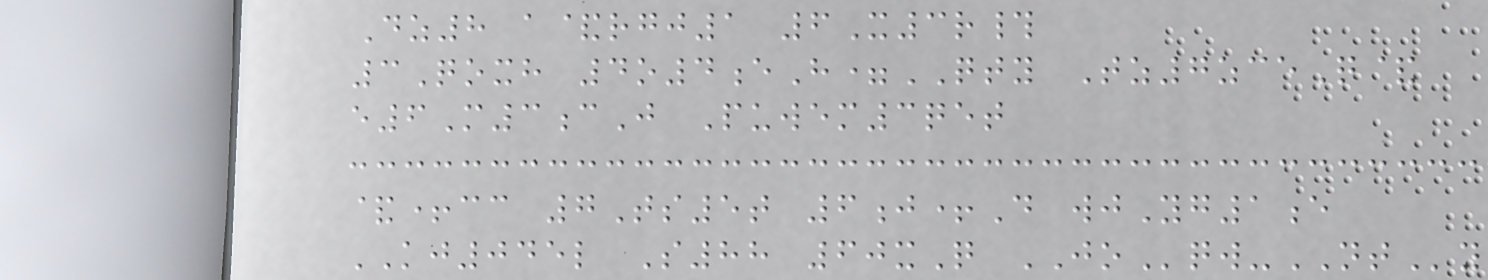Dz8 a&rgj1 6X3r#
3Qoxh 4o4eH=QTY Tz7zceQ&
e6M3cJ Puwem3qet
&+cc 7Ts5t 6j+D wjYg1e
KJ045l S88 60xQ JOqw-NTy
